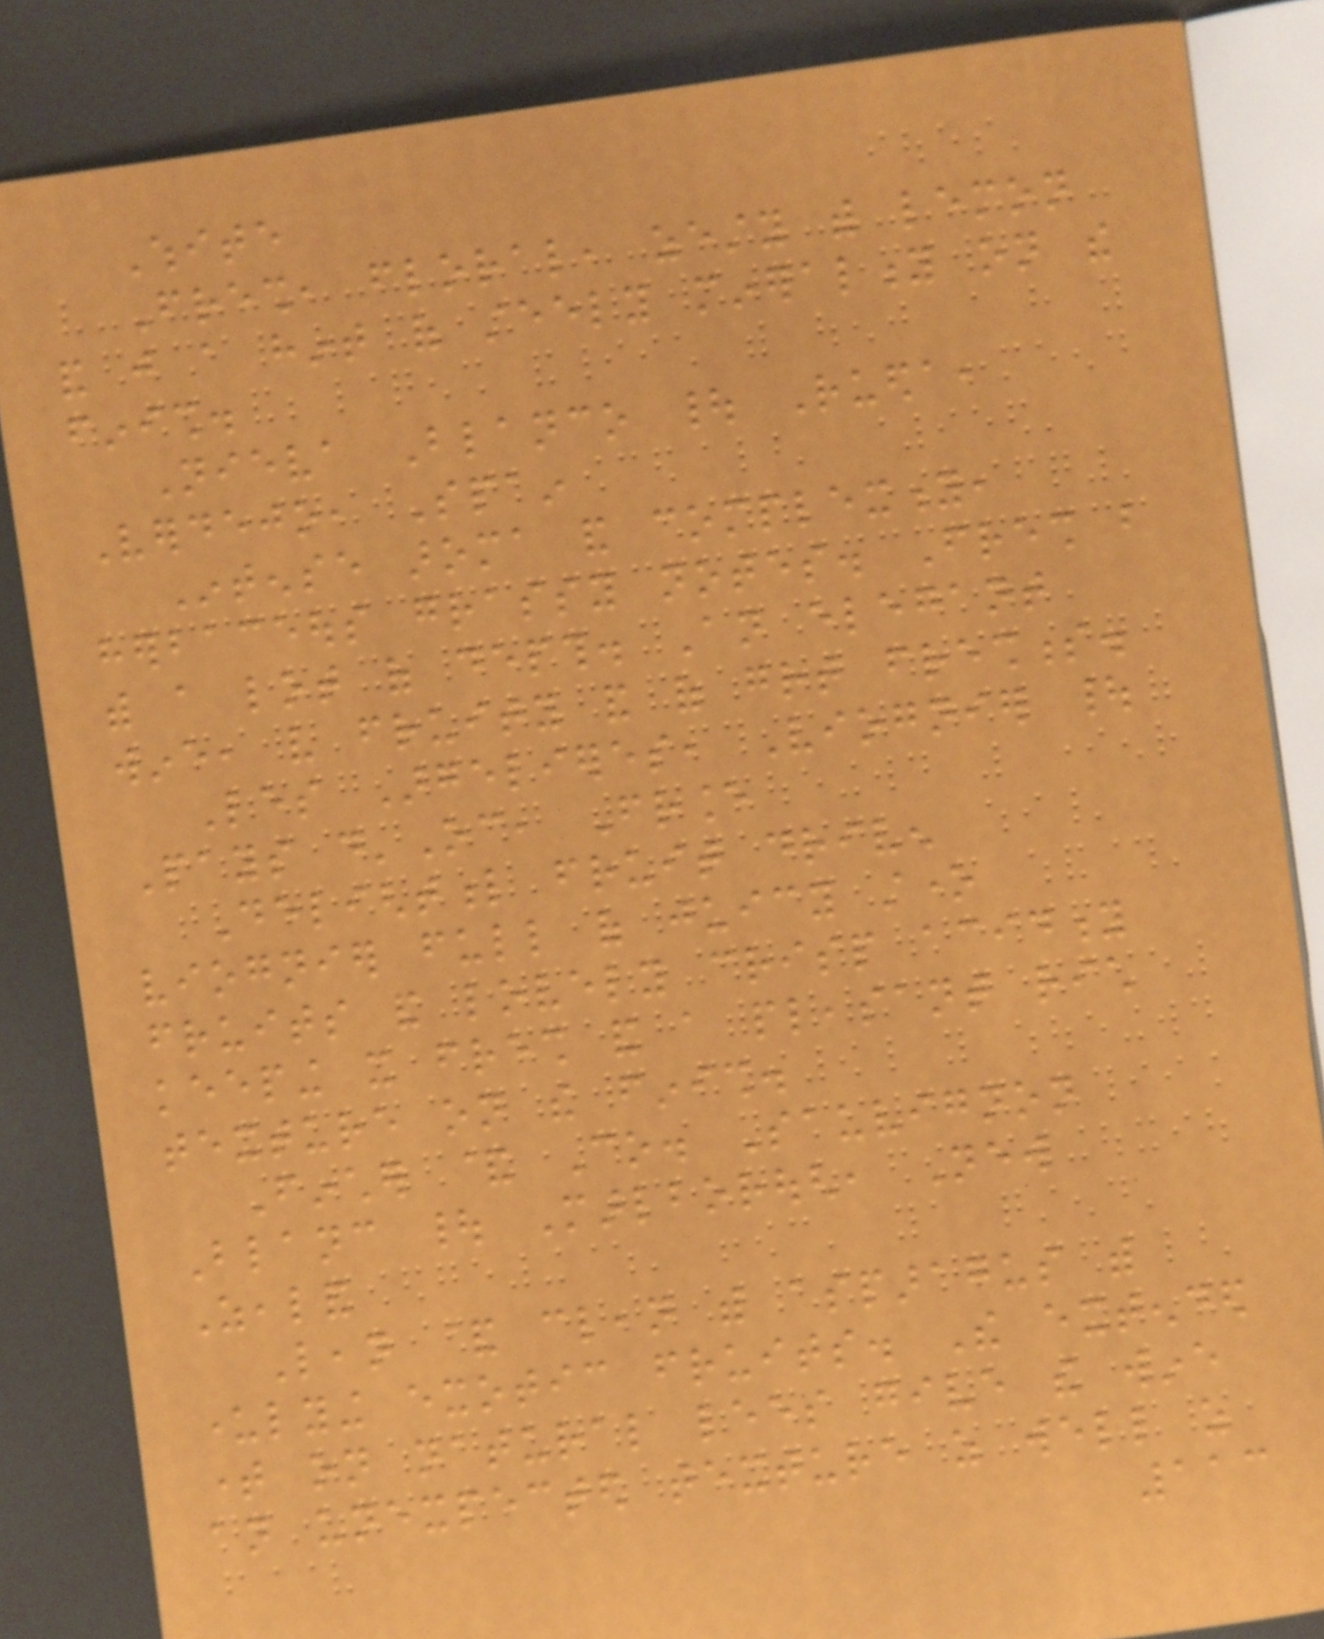White
Fresh, floral, zesty with lemon
and just a hint of steely minerality on the
finish.
Nieva Blanco | Rueda,
Verdejo, Spain
Intense aroma and complexity,
herbaceous grassy notes. Fresh but
with a lot of depth. An elegant
wine, very fruity and of great freshness.
Les Argelieres, Viognier |
Pays d'Oc, France
Delightful fruit driven
viognier full of juicy stone
fruits and lovely crisp acidity
keeping it fresh and a pleasant rich
texture on the finish.
Fincher & Co. Sauvignon
Blanc | Marlborough, New
Zealand
Lean & clean with asparagus with
underlying exotic fruits. The extended
time on natural lees give the wine
an unexpected texture as well as
113
